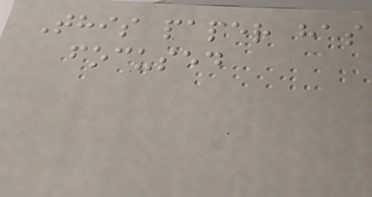This paper has
focused
